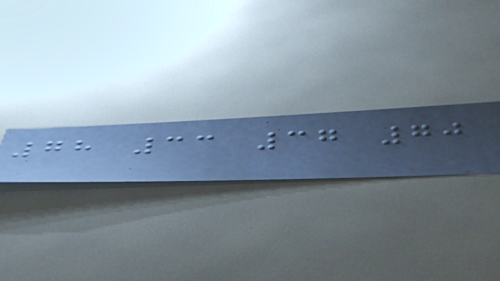78 33 37 70
